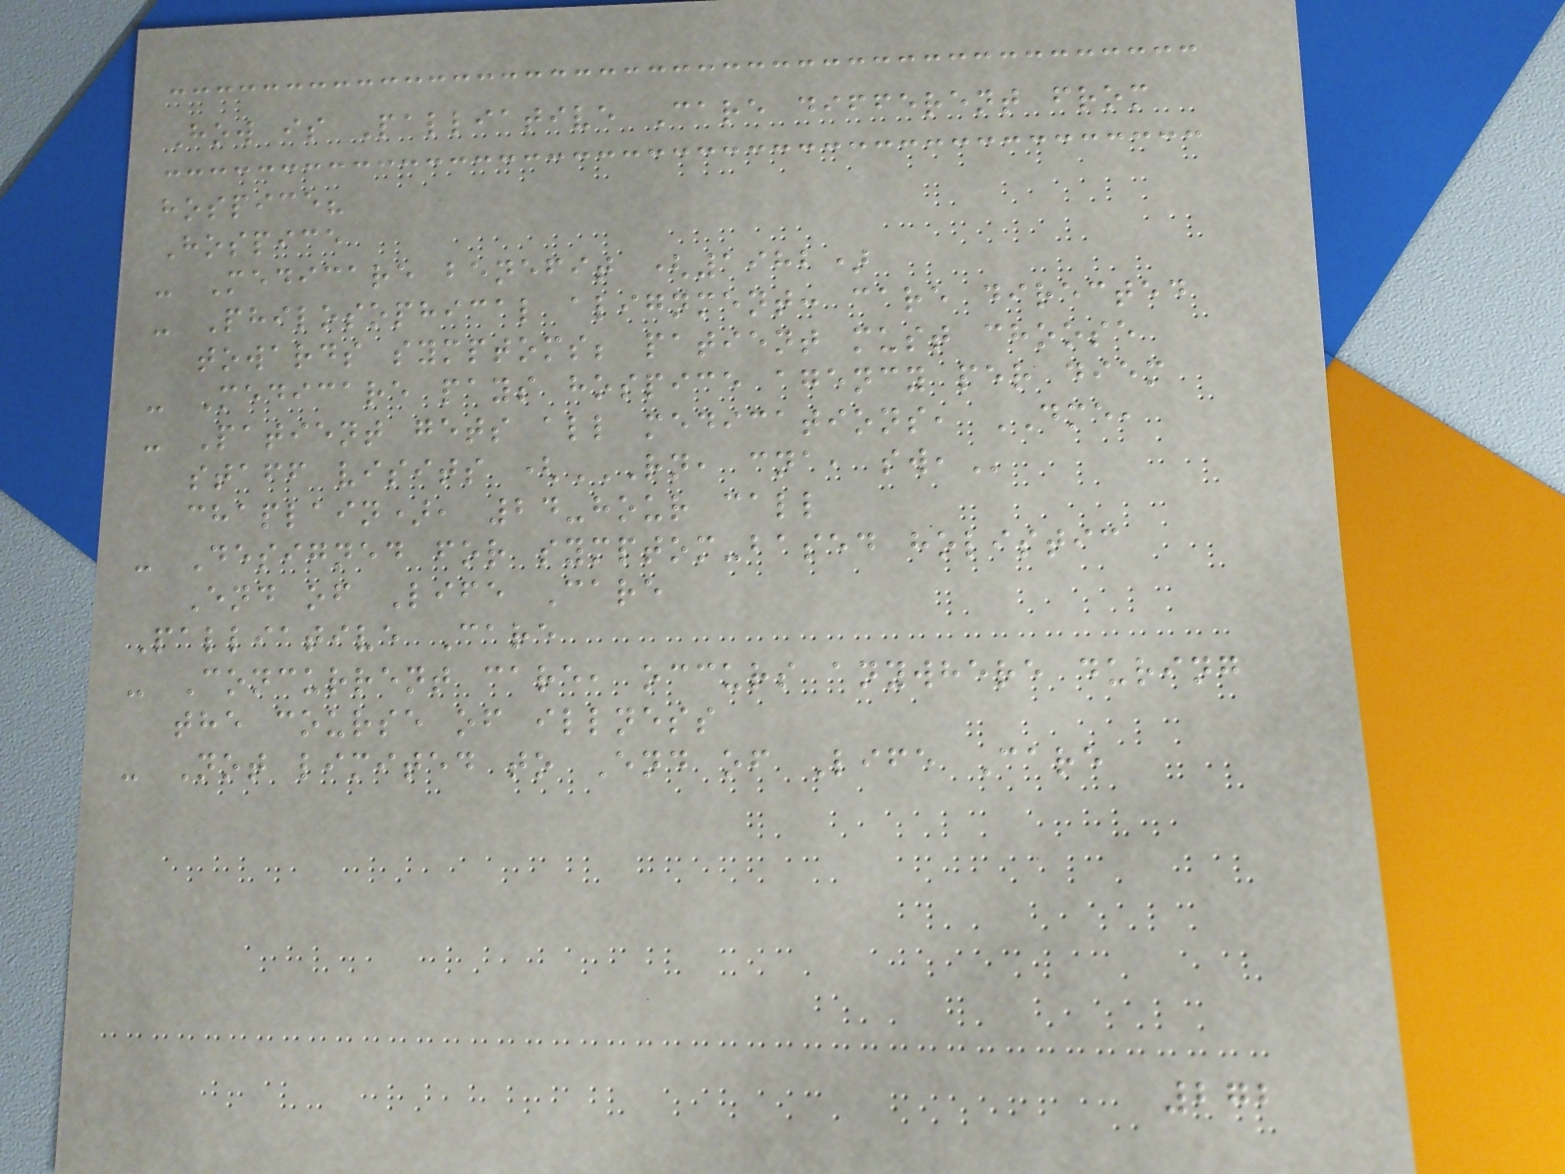How is Palliative Care different from
hospice?
Hospice
- Medicare benefit (1982)
- Philosophical alignment: care directed
towards symptoms; patient must choose
- Medicare pays hospice agency per diem
- Patient gets all medications, DME,
staff visits (RN, CNA, SW,
chaplain), 24-hour call
- Designed for symptom-based holistic
End of Life Care
Palliative Care
- Concurrent care, occurs anywhere during
the course of illness
- Not limited to End of Life Care
272
